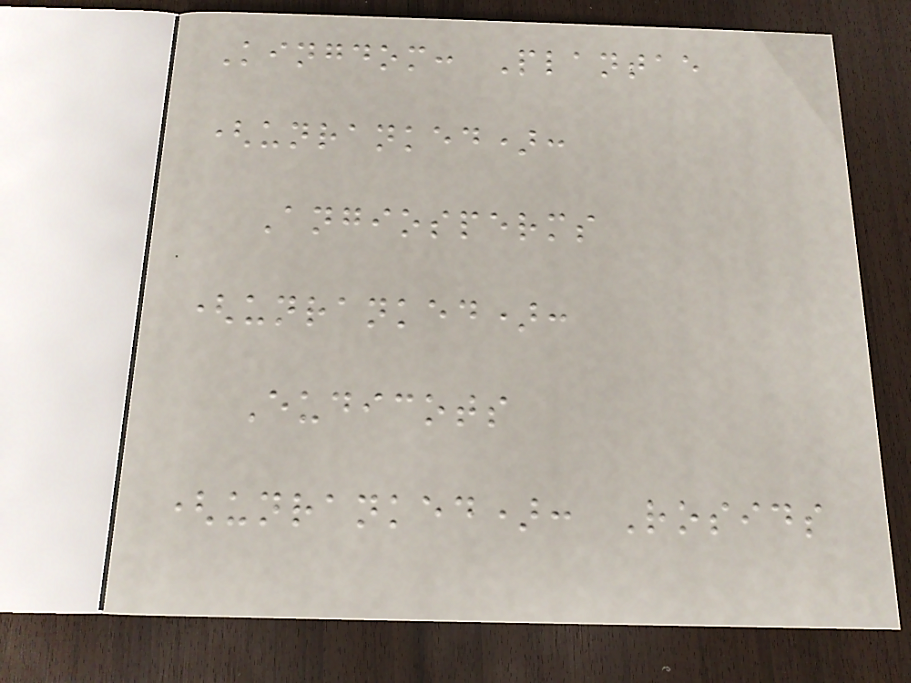Kingdom: Plantae
(unranked):
Angiosperms
(unranked):
Eudicots
(unranked): Rosids
